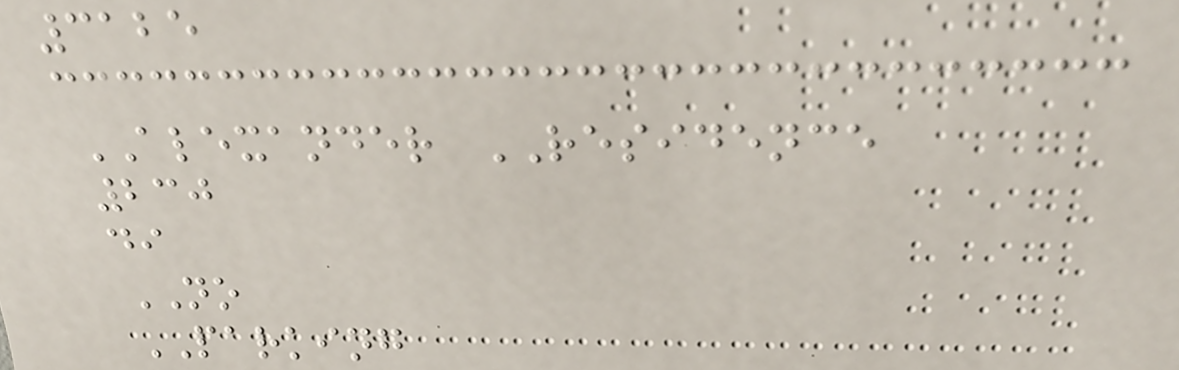3125
ALEXANDER RESIDENCE
230
di
NO
PARKING
